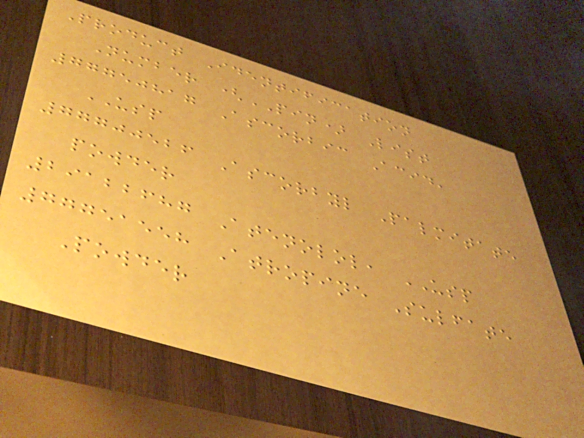Product Identification
Number (PIN) List
77750817 Ascorbic Acid,
USP
77700526 Ascorbyl Palmitate
powder
29122687 Atenolol, USP
77751558 Atropine Sulfate
Powder
